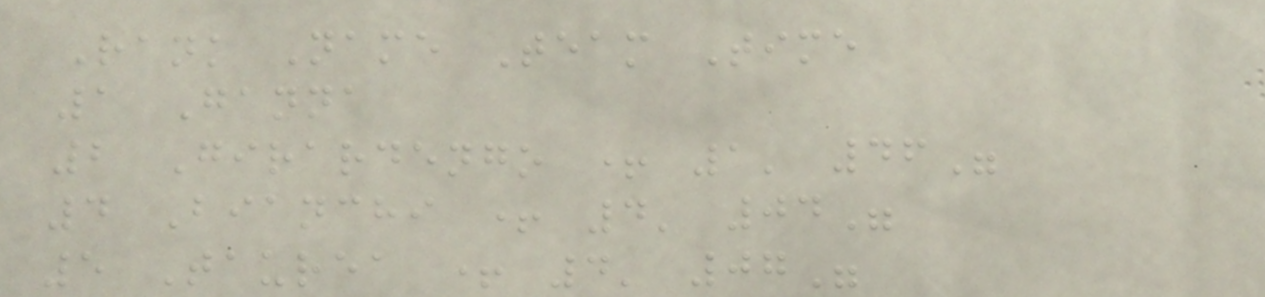Rank Name Team Time
1 Ganna
2 Girardengo + 1' 46"
4 Bianchi + 4' 04"
5 Taurea + 4' 07"
